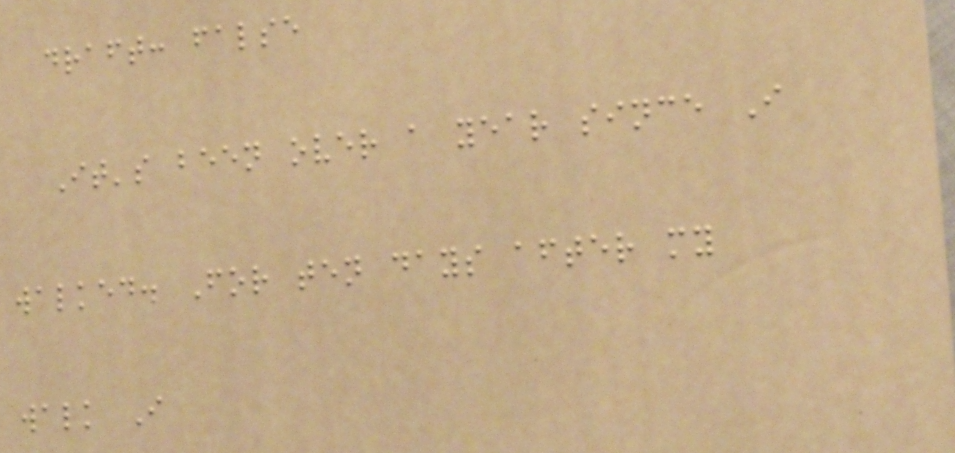draft: false
It's been over a year since I
walked. For ten days after my
walk I
